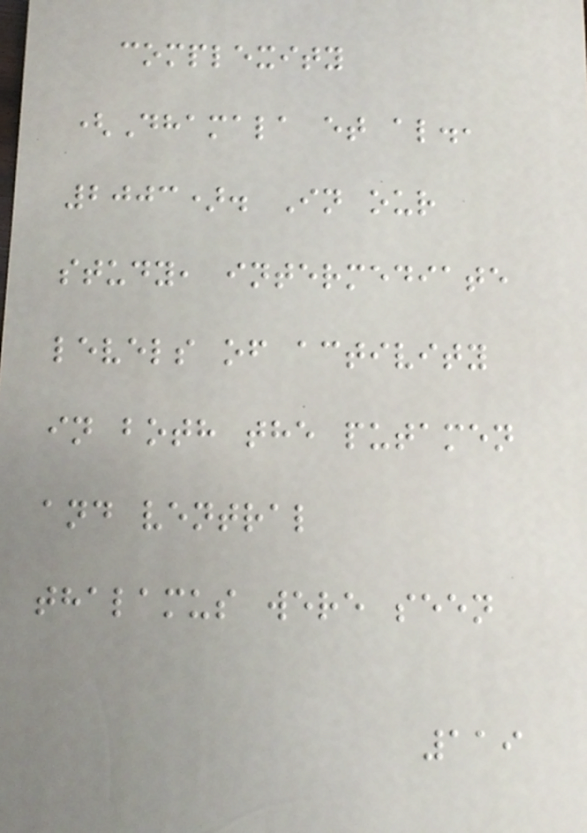complexity
(Dhamala et al.,
2003). In our
study, intermediate
levels of activity
in both the putamen
and ventral
thalamus were seen
119
